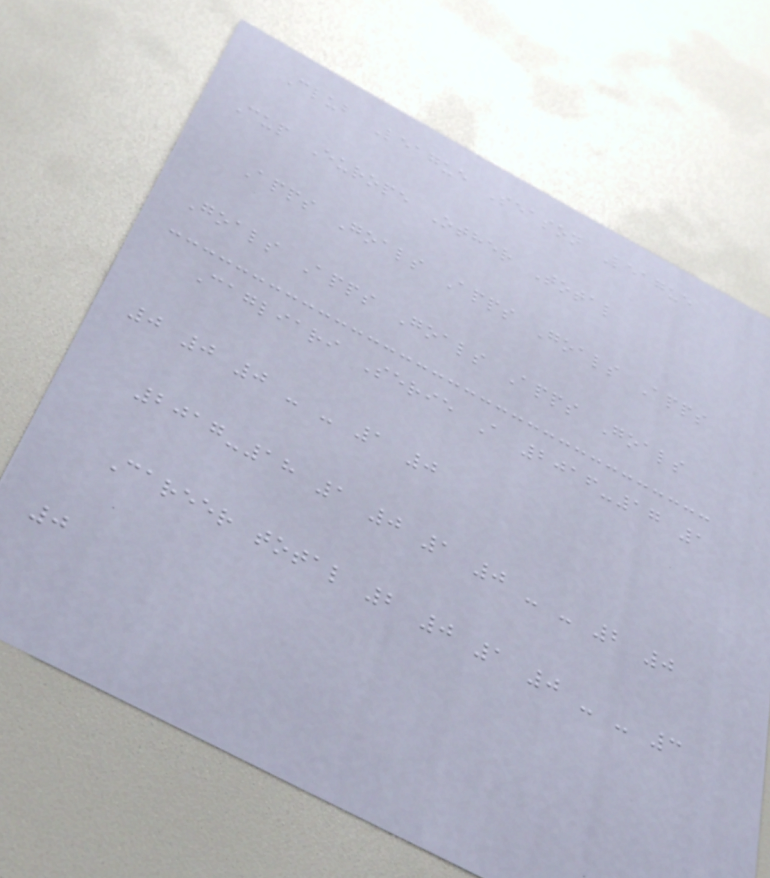Club League Season League
Cup Europe Other Total
Apps Goals Apps Goals Apps
Goals Apps Goals Apps Goals
Cagliari Serie A 2016-17 1
0 0 0 - - 1 0
2017-18 1 0 1 0 - - 2 0
Career total 2 0 1 0 - - 3
0
